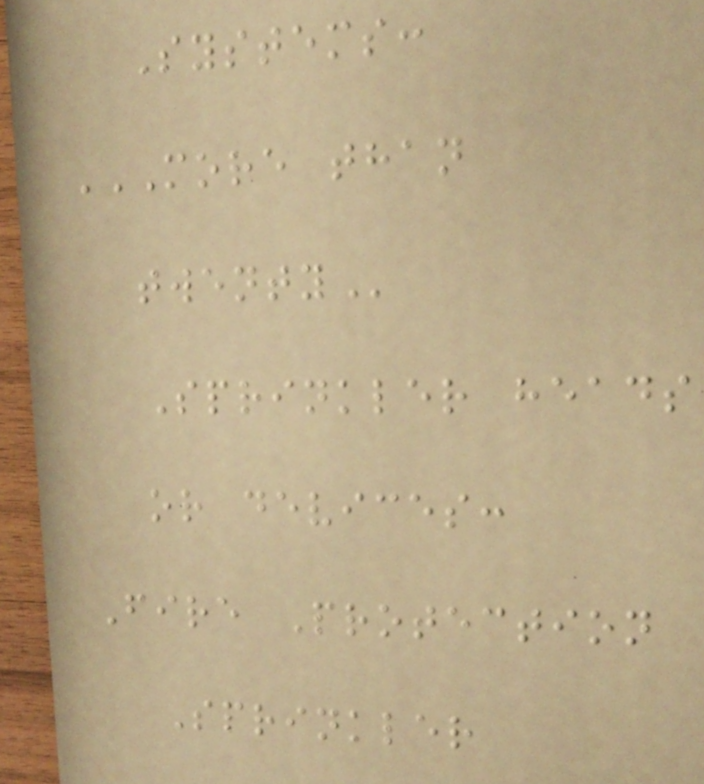Systems:
MORE THAN
TWENTY
Sprinkler heads
or devices:
Fire Protection
Sprinkler
